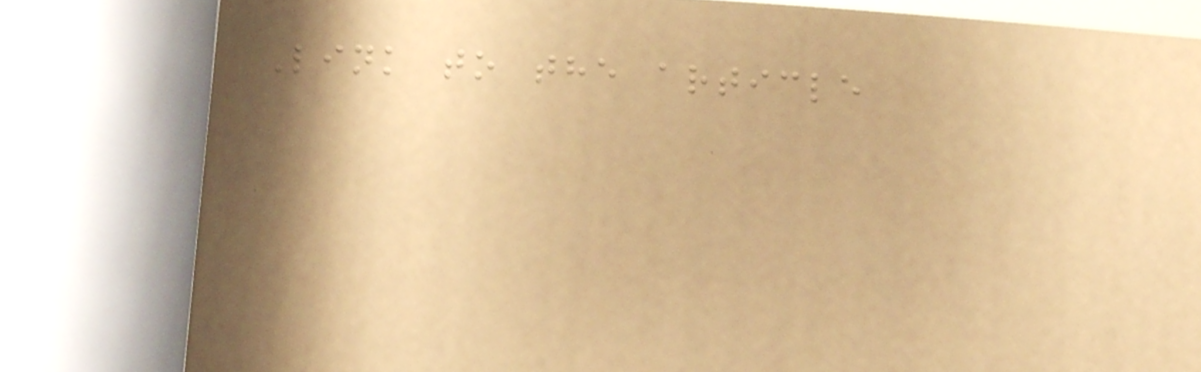Link to the article
